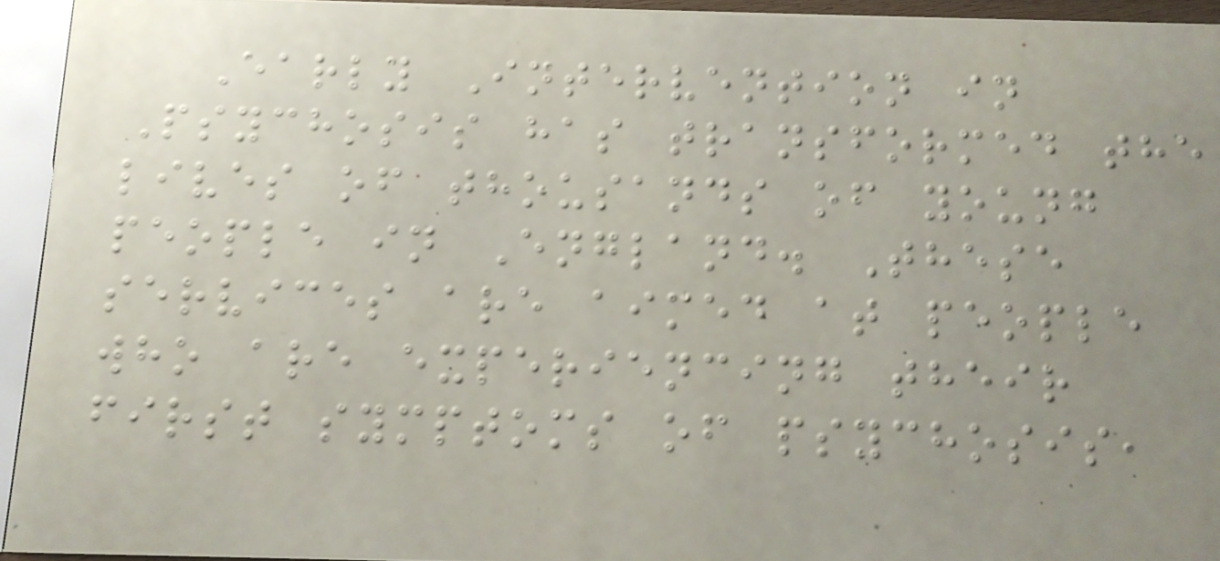Early Intervention in
Psychosis has transformed the
lives of thousands of young
people in England. These
services are aimed at people
who are experiencing their
first symptoms of psychosis,
